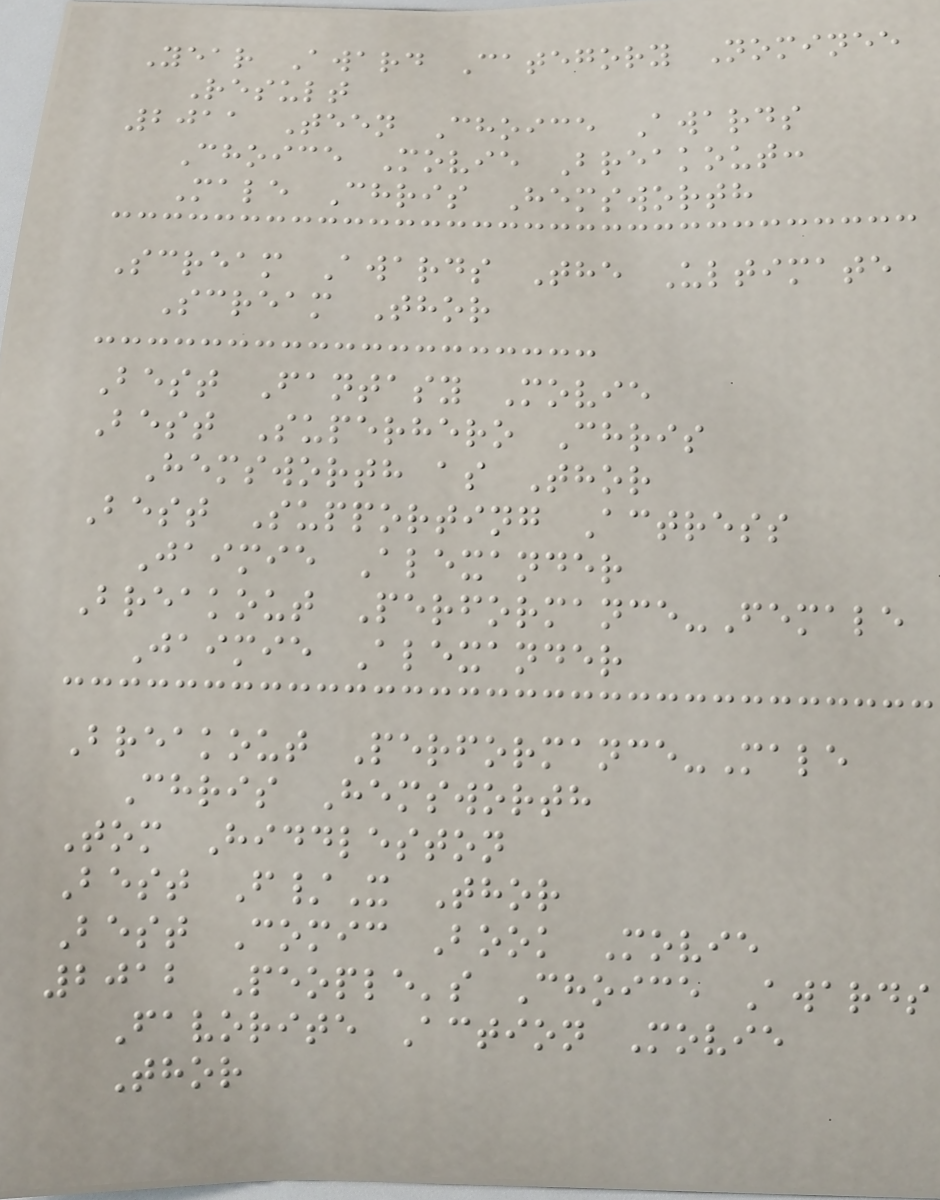Year Award Category Nominee
Result
2011 Teen Choice Awards
Choice Movie Breakout:
Male Chris Hemsworth
Scream Awards The Ultimate
Scream Thor
Best Fantasy Movie
Best Superhero Chris
Hemsworth as Thor
Best Supporting Actress
Jaimie Alexander
Breakout Performance-Female
Jaimie Alexander
Breakout Performance-Male
Chris Hemsworth
Tom Hiddleston
Best F/X Thor
Best Comic Book Movie
2012 People's Choice Awards
Favorite Action Movie
Thor
